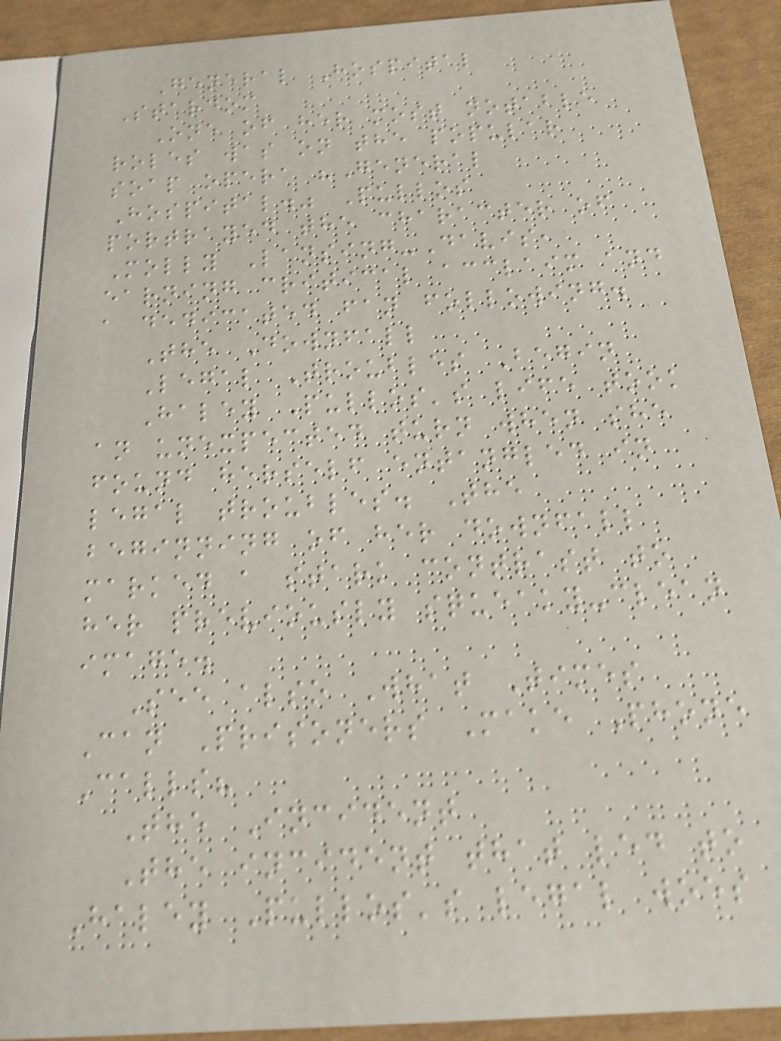General Hospital
Stardom
One of her most notable
roles was on the popular
soap opera "General
Hospital." Pullos
portrayed the character of
Molly Lansing-Davis,
earning critical acclaim and
a dedicated fan following.
The Downfall
Legal Troubles Begin
Haley Pullos's life took
an unexpected turn when she
found herself entangled in
legal troubles. The
beginning of her downfall
marked a stark contrast to
her previously squeaky-clean
image.
See also What Times
Can Prisoners Make Phone
Calls?
The Incident
The incident that led to
Haley Pullos's legal woes
